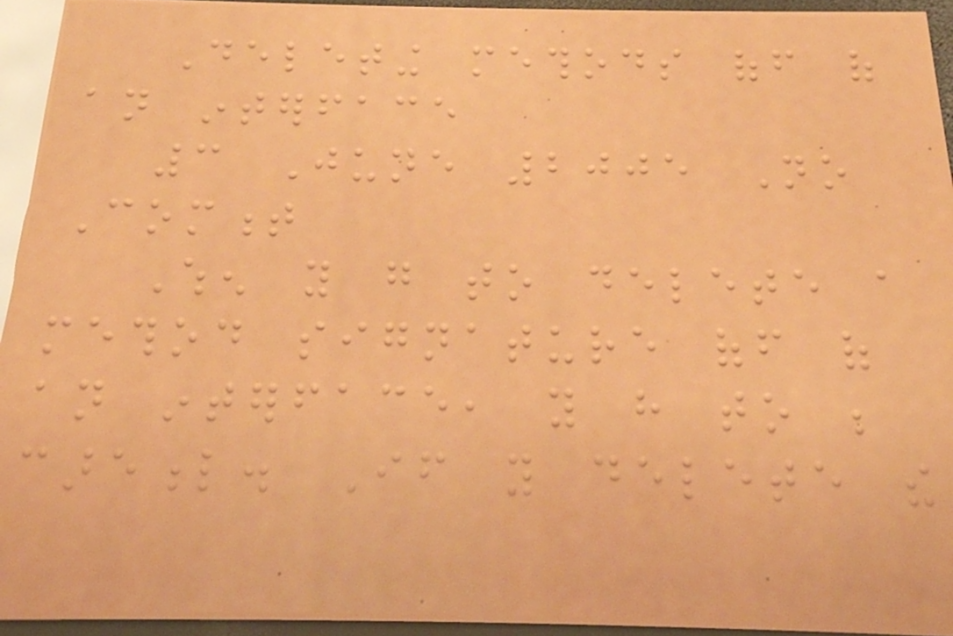Deleting methods off of
an interface
3 June 2005 No
Comment
When you go to delete a
method signature off of
an interface, you have to be
careful. If you delete the
